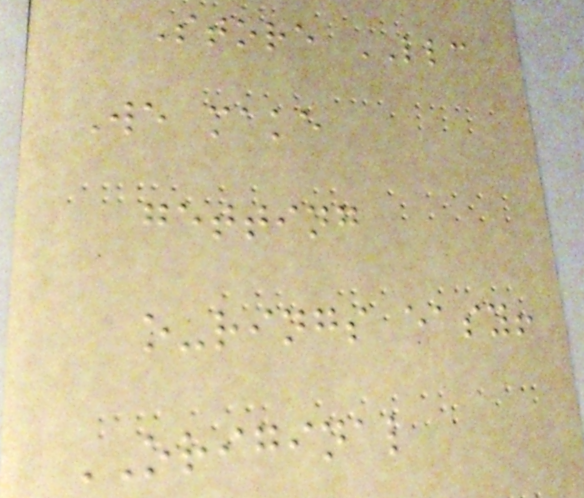Store LLC
We make
getting
o-rings easy!
ORIGINAL
